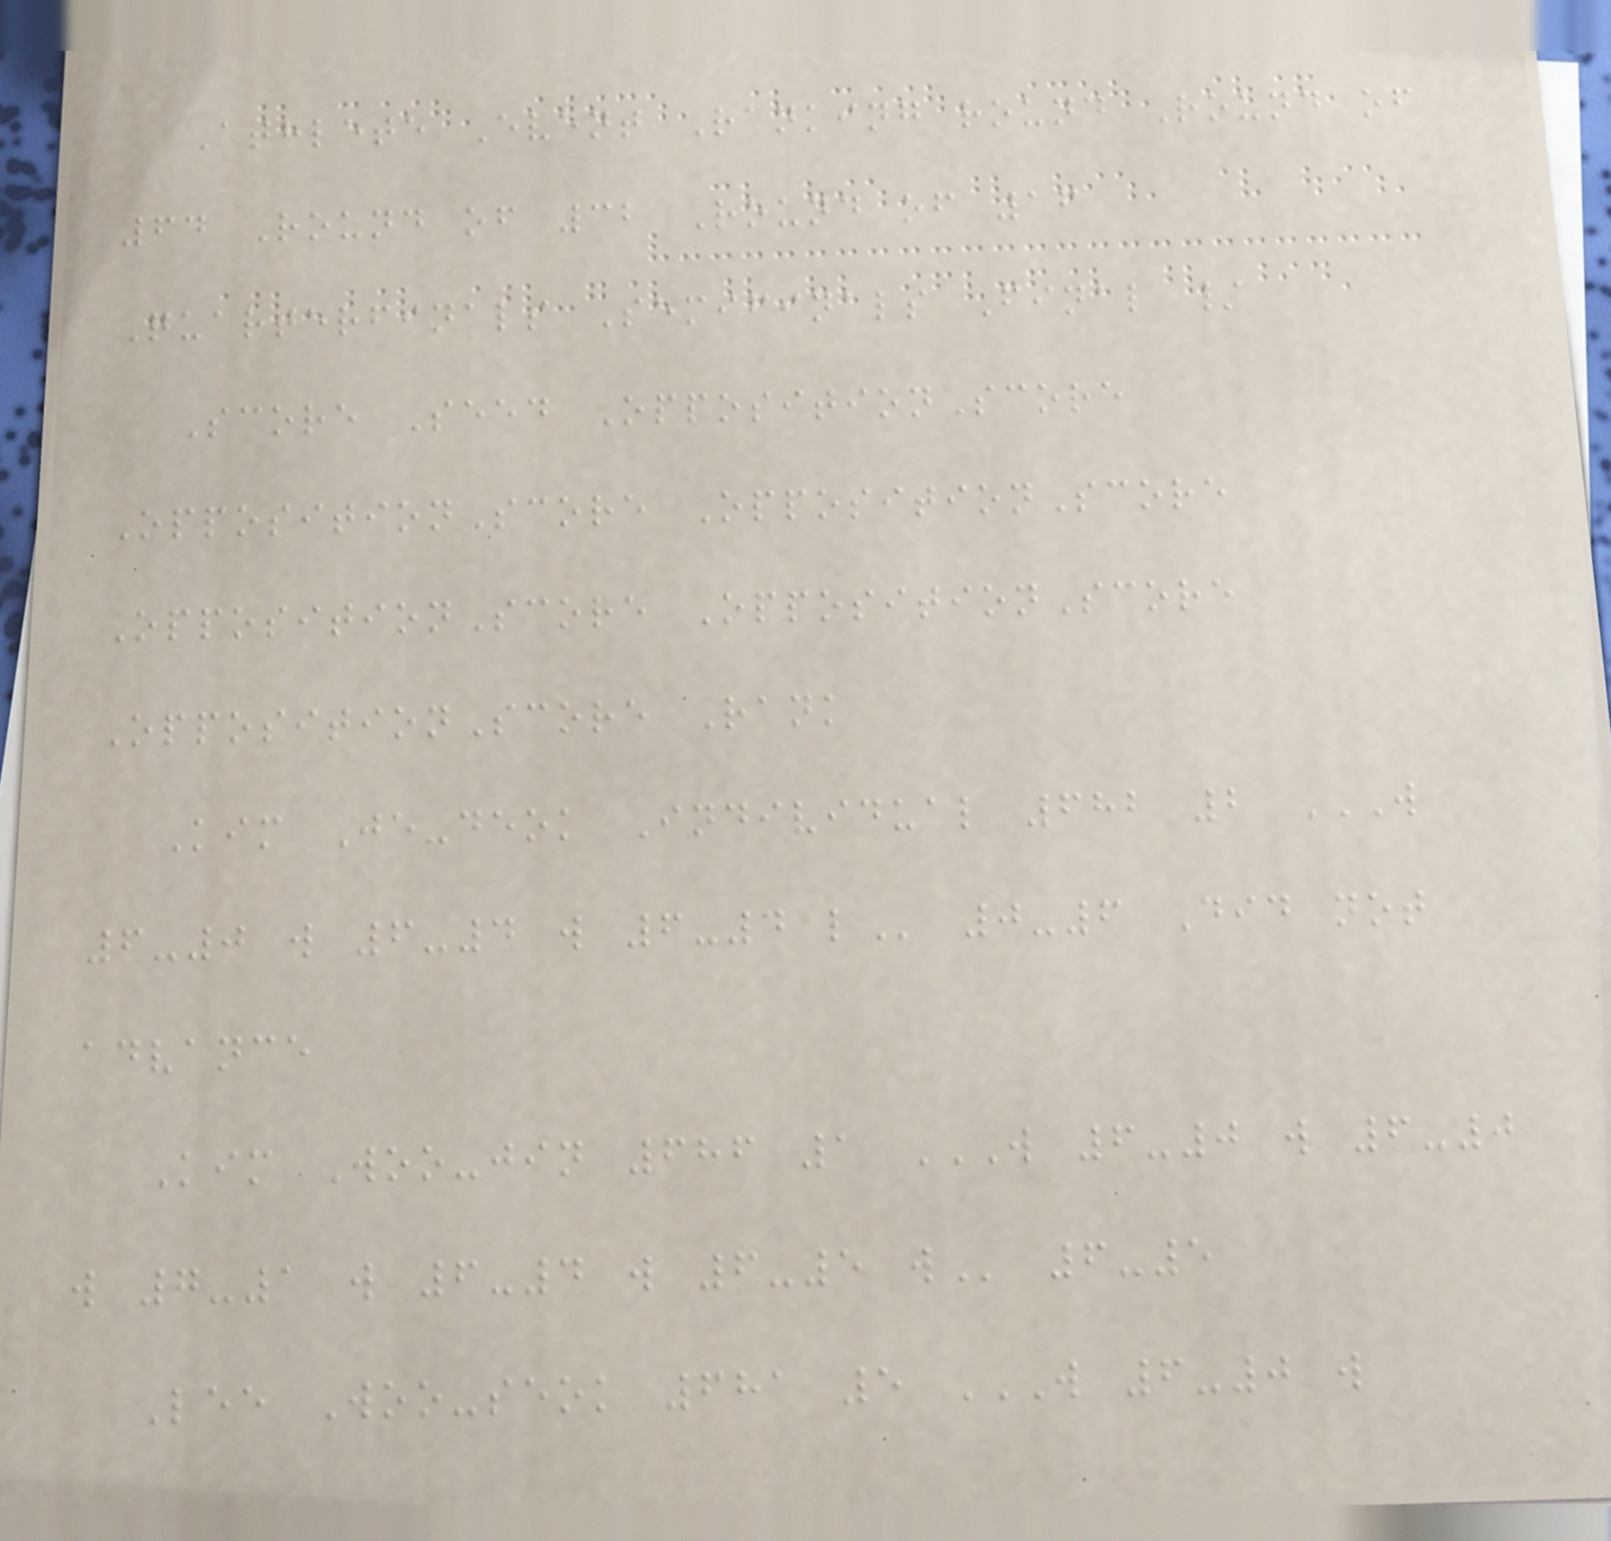Athlete Event Ranking round Round of
64 Round of 32 Round of 16
Quarterfinals Semifinals Final /
Score Seed OppositionScore
OppositionScore OppositionScore
OppositionScore OppositionScore
OppositionScore Rank
Kim Je-deok Individual 682 2 W
6-0 W 6-4 W 6-4 L 0-6 Did not
advance
Kim Woo-jin 686 1 W 6-0 W 6-0
W 7-1 W 6-4 W 6-5 W 6-5
Lee Woo-seok 681 5 W 6-0 W
